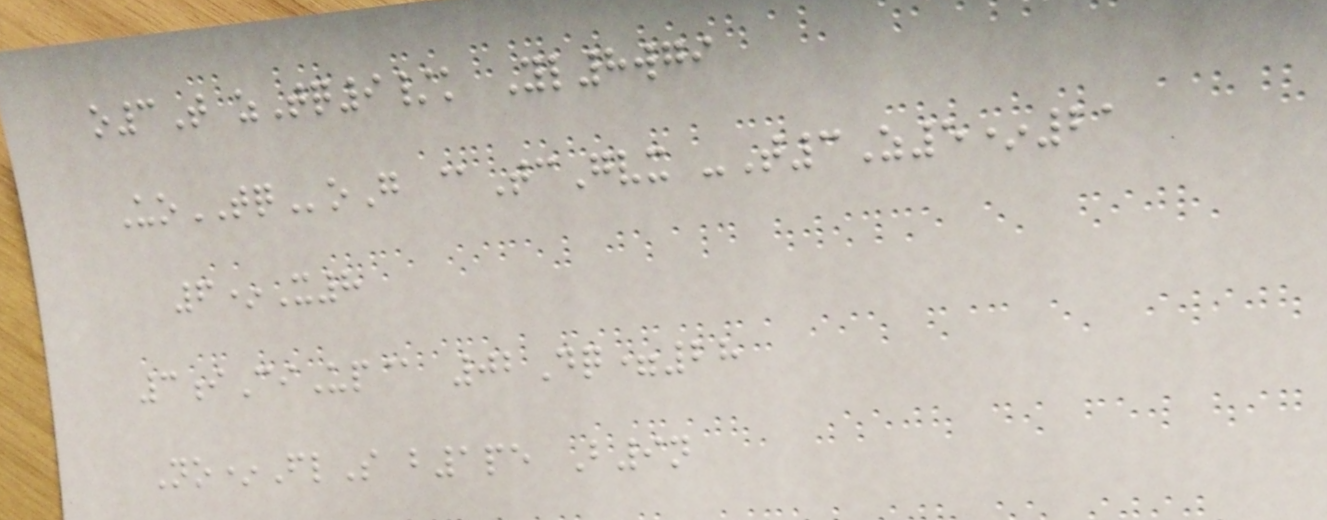o3T zTq9/k Yl8wgi
UoTQoG @TcGvx -T3Z5*21
6*X8
3iCiUp@ 02Dq=28
No*FlS b1pe B9n
